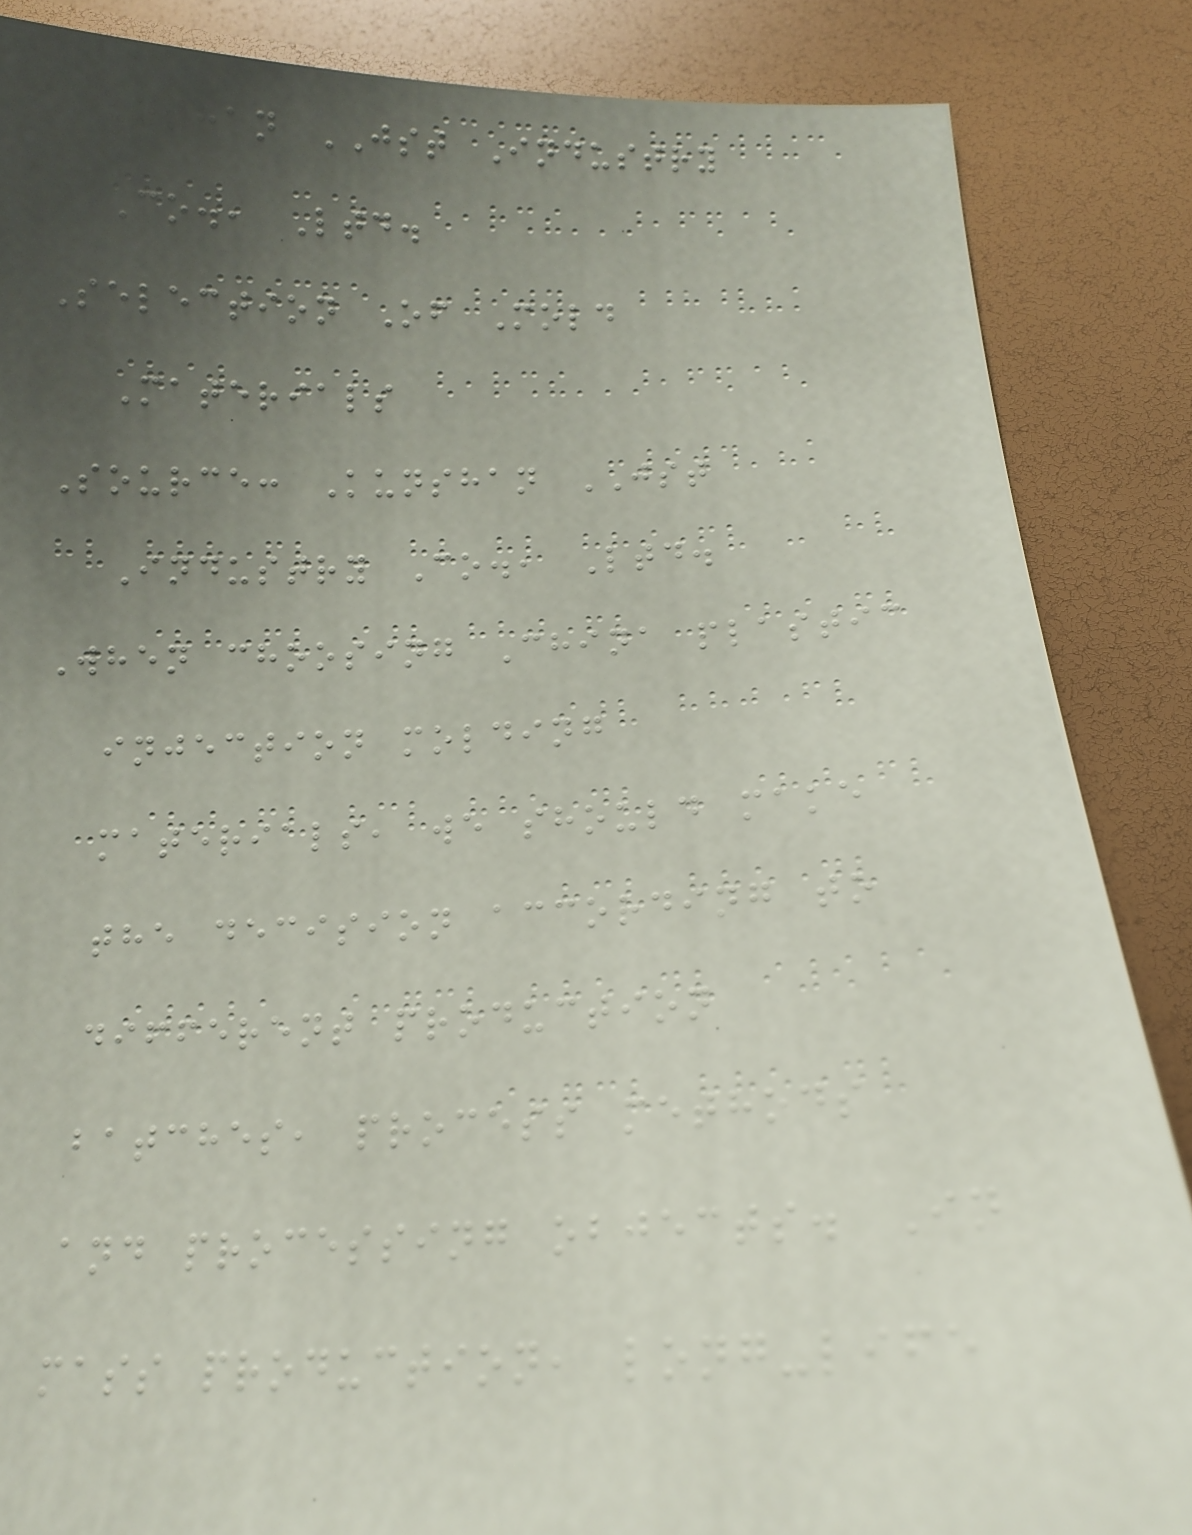Kunshan JST Industry
Co., Ltd.
Selection Of Mold
Materials
Source: Kunshan JST
Industry Co., Ltd.
When choosing China plastic
injection molding
materials, we should make
the decision according to
different production
batches, process methods
and processing objects. In
mass production, long-life
